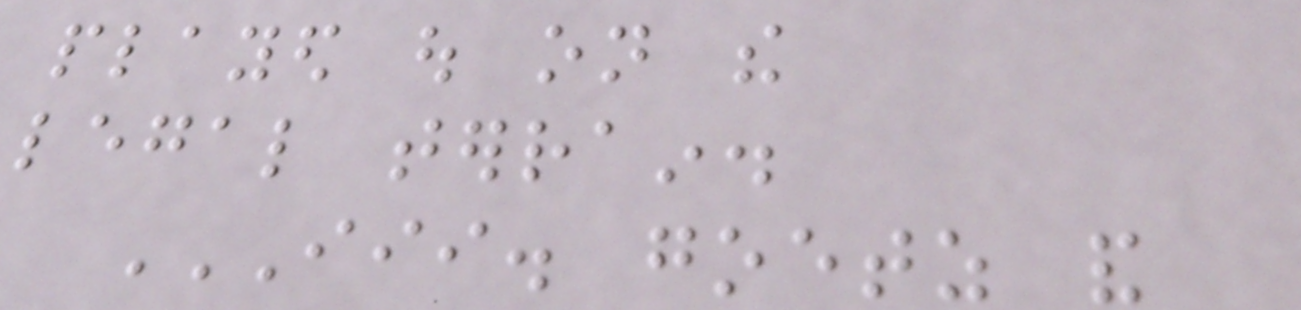played out on the
legal terrain.
III. GOETZ AND
